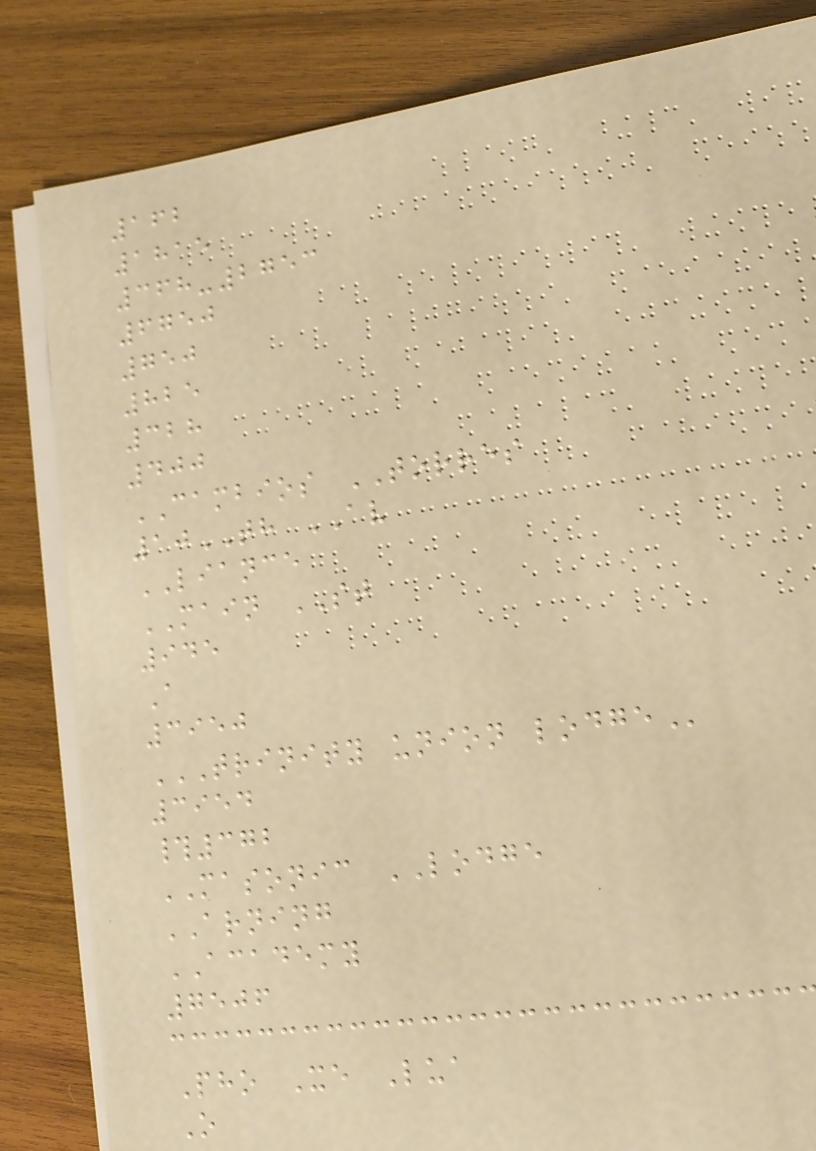162
1815
368-2753
6750
750
825
328
400
CAMBIOS TORRES
10TH AV
LIANCE
MAIN ST
945
A
3950
TRINITY UNION LODGE
3954
#372
MASONIC LODGE
ARNING
ACADEMY
7506
Pho Xe Lua
O
